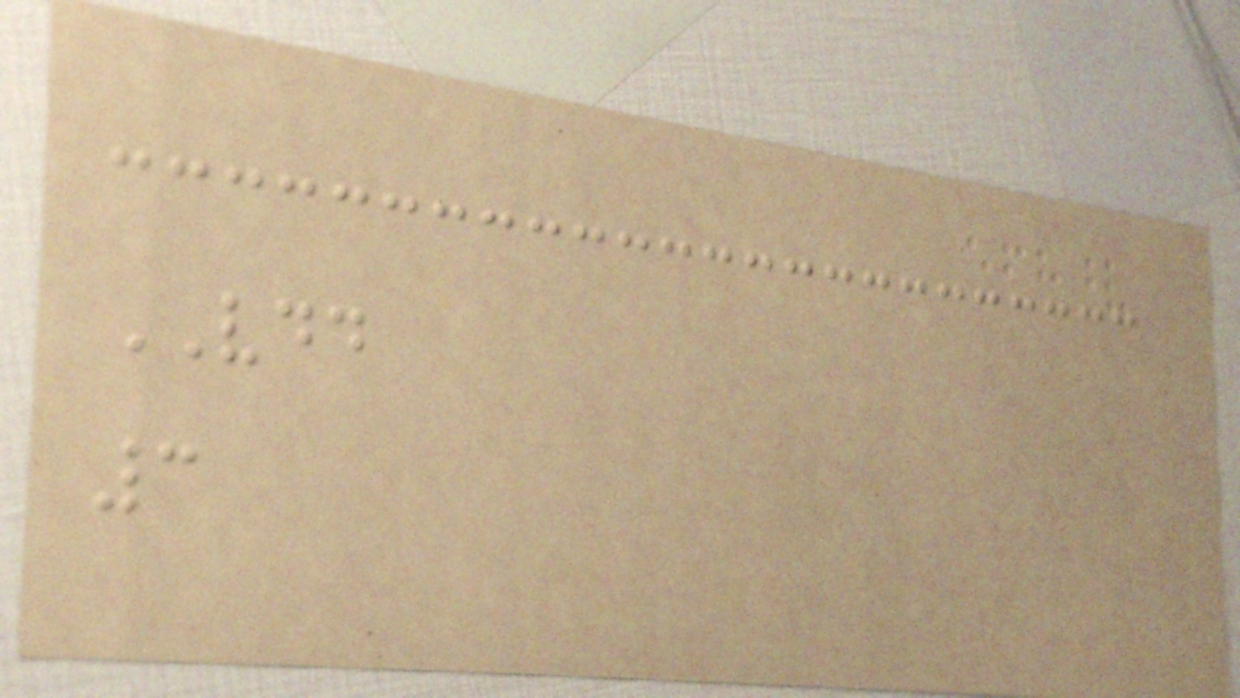VDD
3
